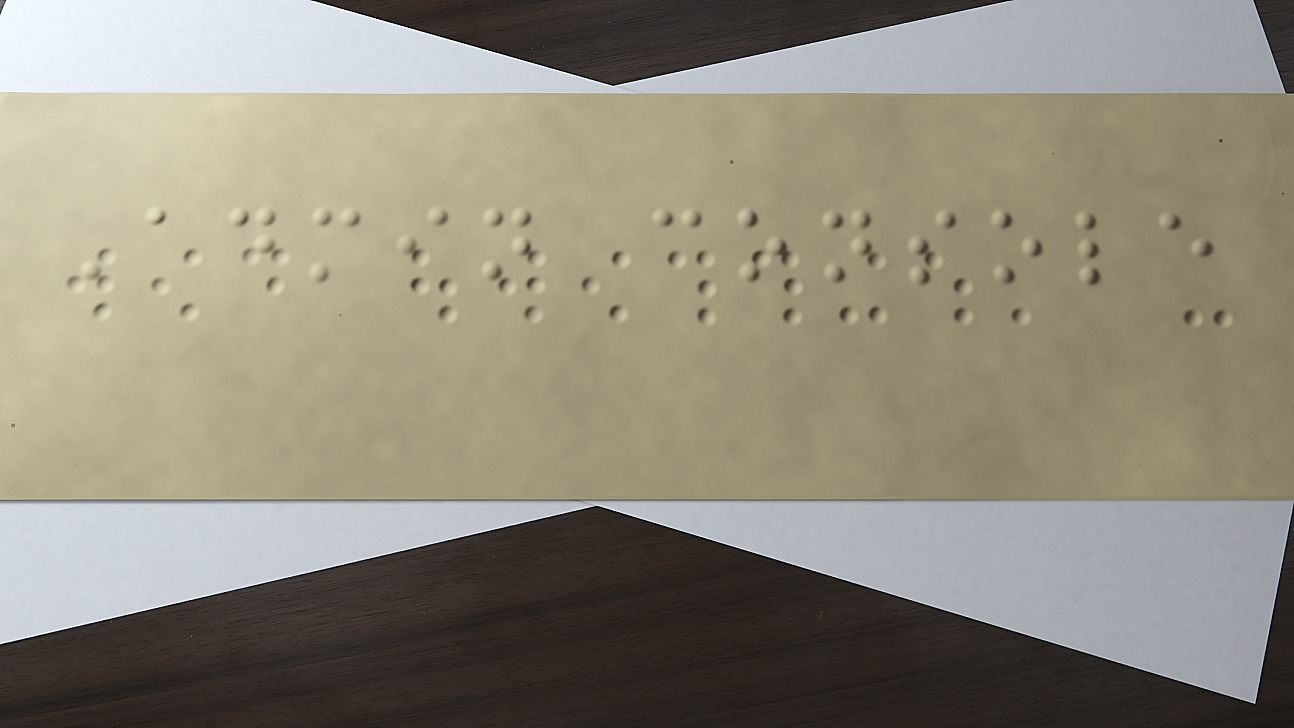Admin console
